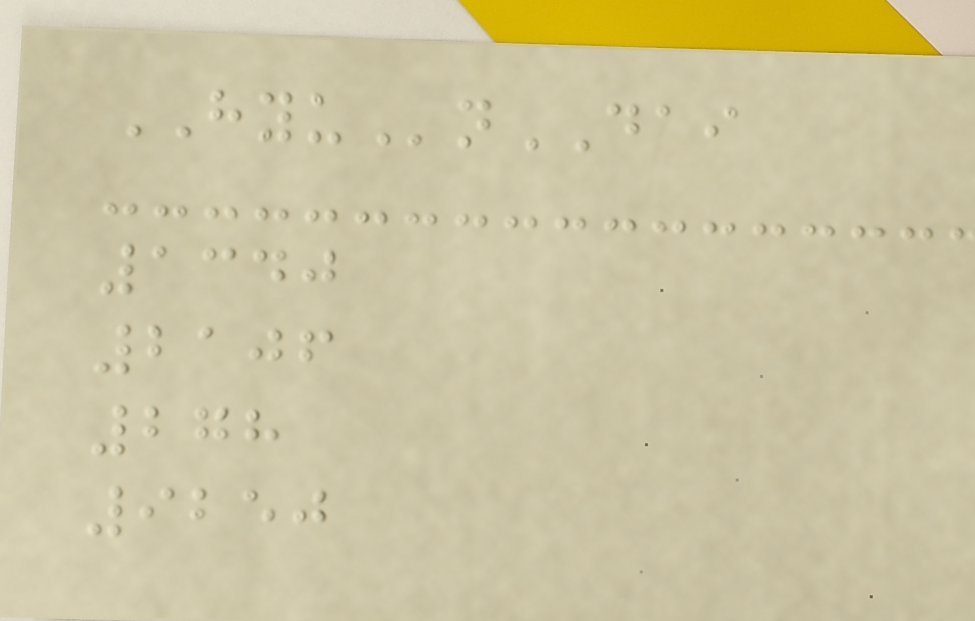HYUnDAI
1340
2106
278
9250
